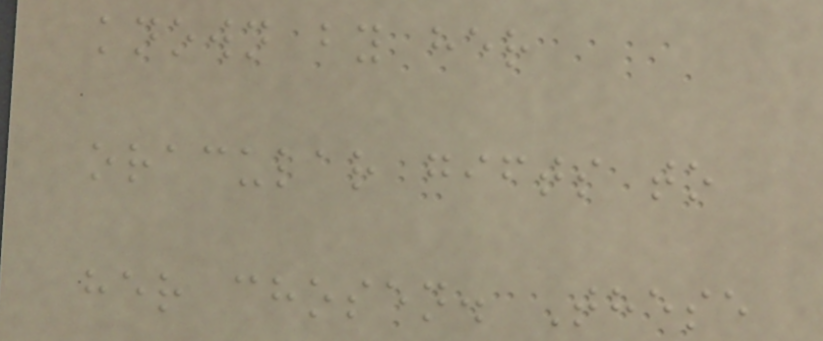known by her
oracular gifts to
her chosen. These
